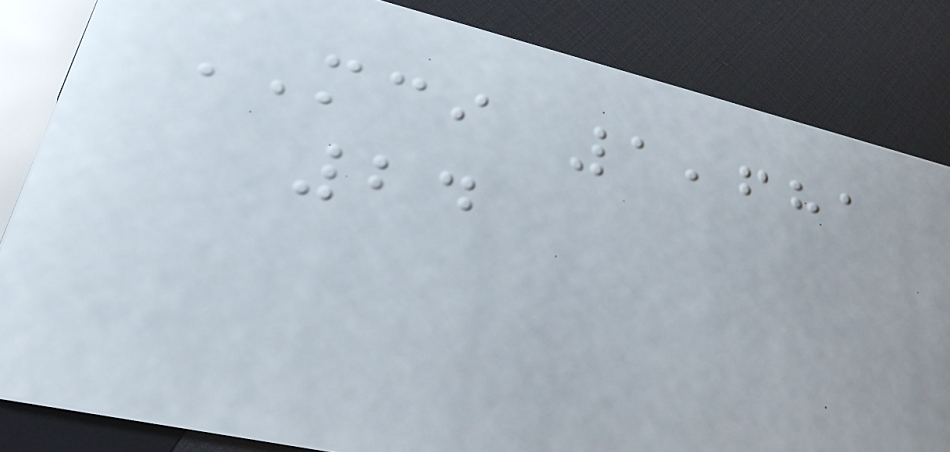MCI 1,681
24
